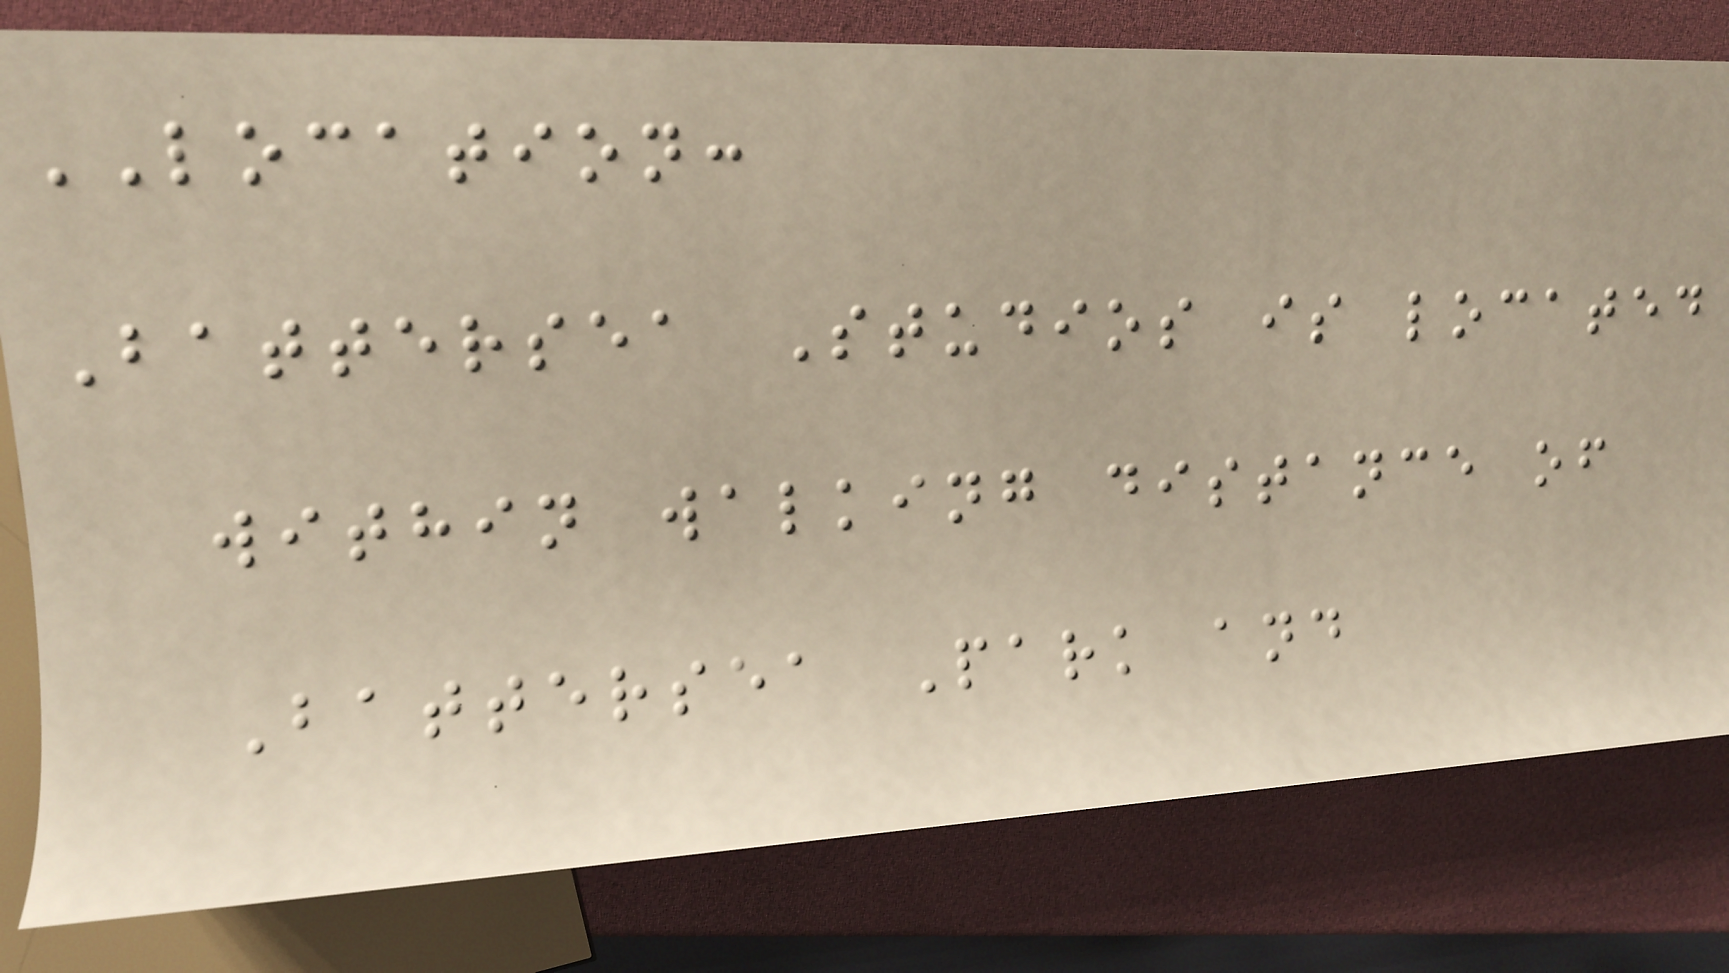LOCATION:
Battersea Studios is located
within walking distance of
Battersea Park and
